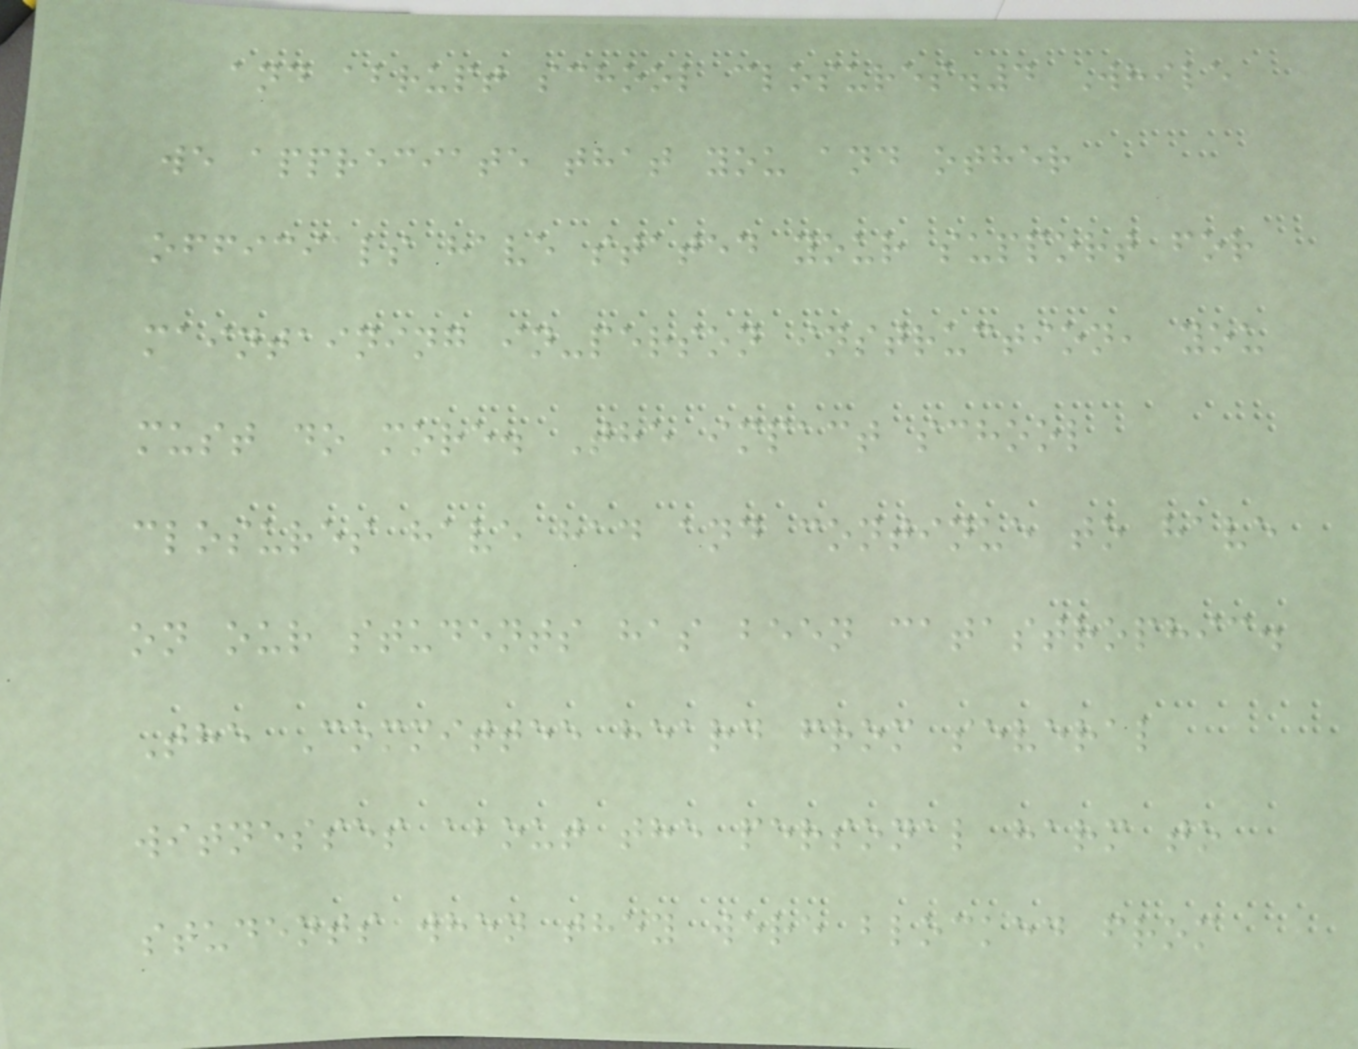and abrupt school closures.4 While
we appreciate that you and other
officials have stated your support for
maintaining in-person instruction, you
must do more. The impact school
closures have had and continue to have
on our students has been catastrophic.
The Committee heard from several
witnesses about the personal harm to
students when they were blocked from
